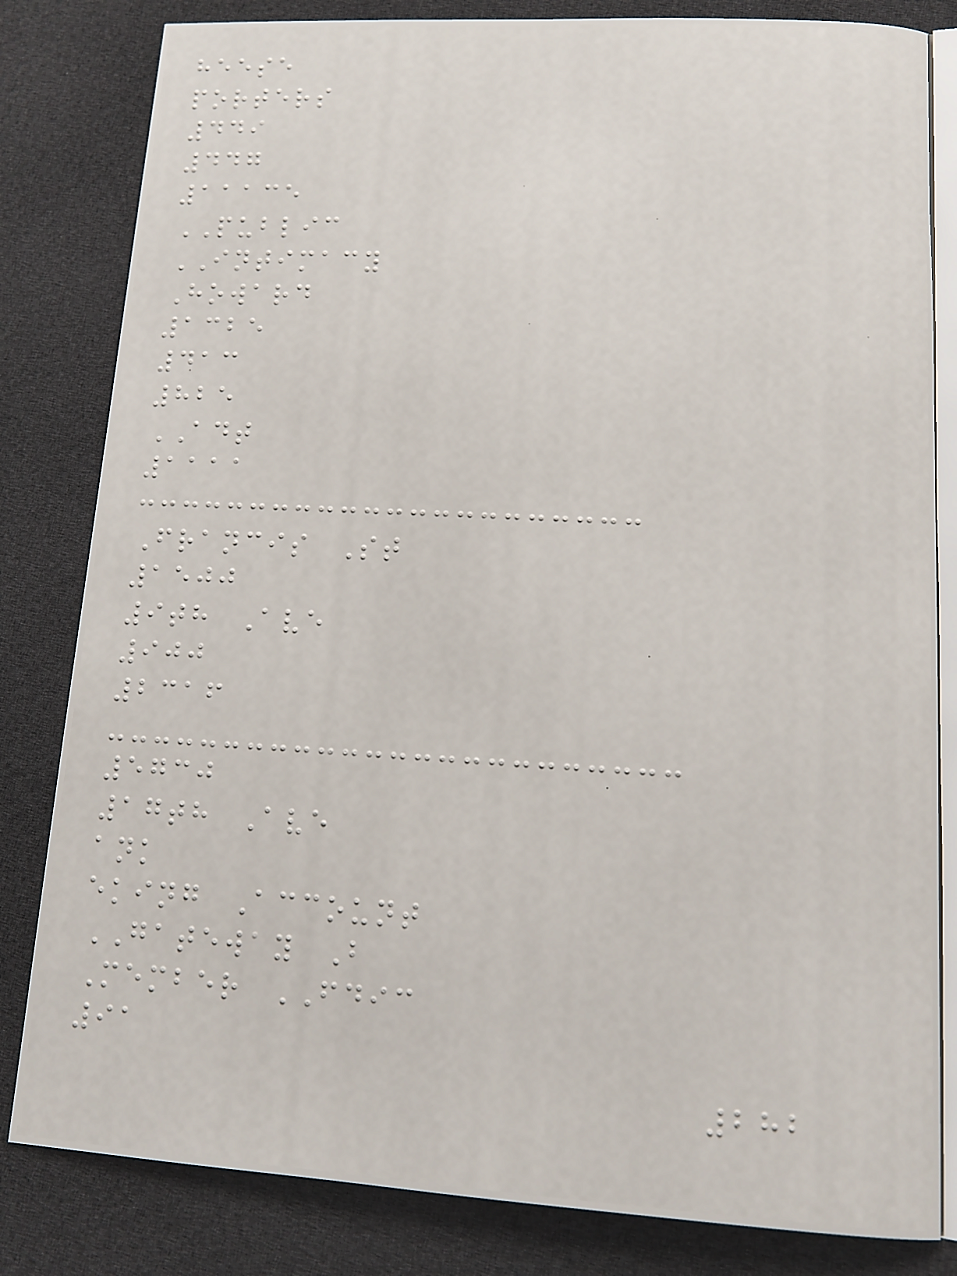heese
porters
449
447
11135
PUBLIC
INTIMACY
Howard
1325
413
825
ADT
1111
Francis St
1500
9th Ave
900
2316
5730
17th Ave
ank
eking Account
GATEWAY B
Member FDIC
91
282
